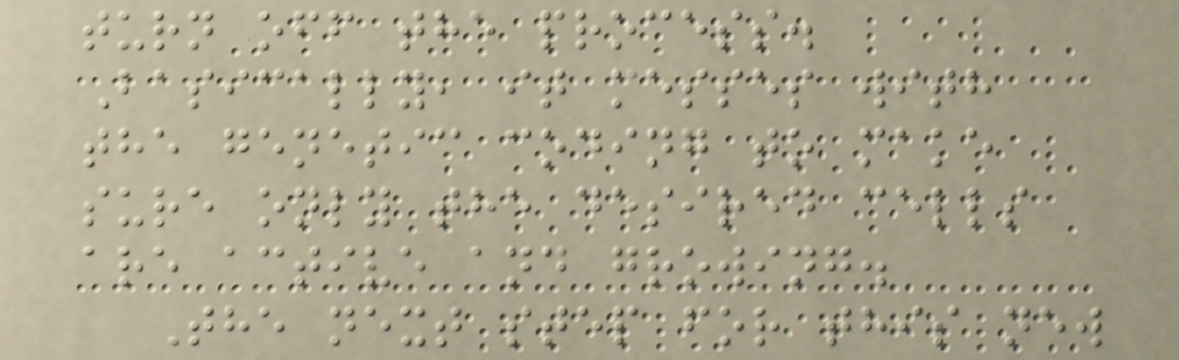turn off the process.
Basically, it messes with
the genetic coding to make
sure only the desired cells
are active and growing.
The next step for this new
